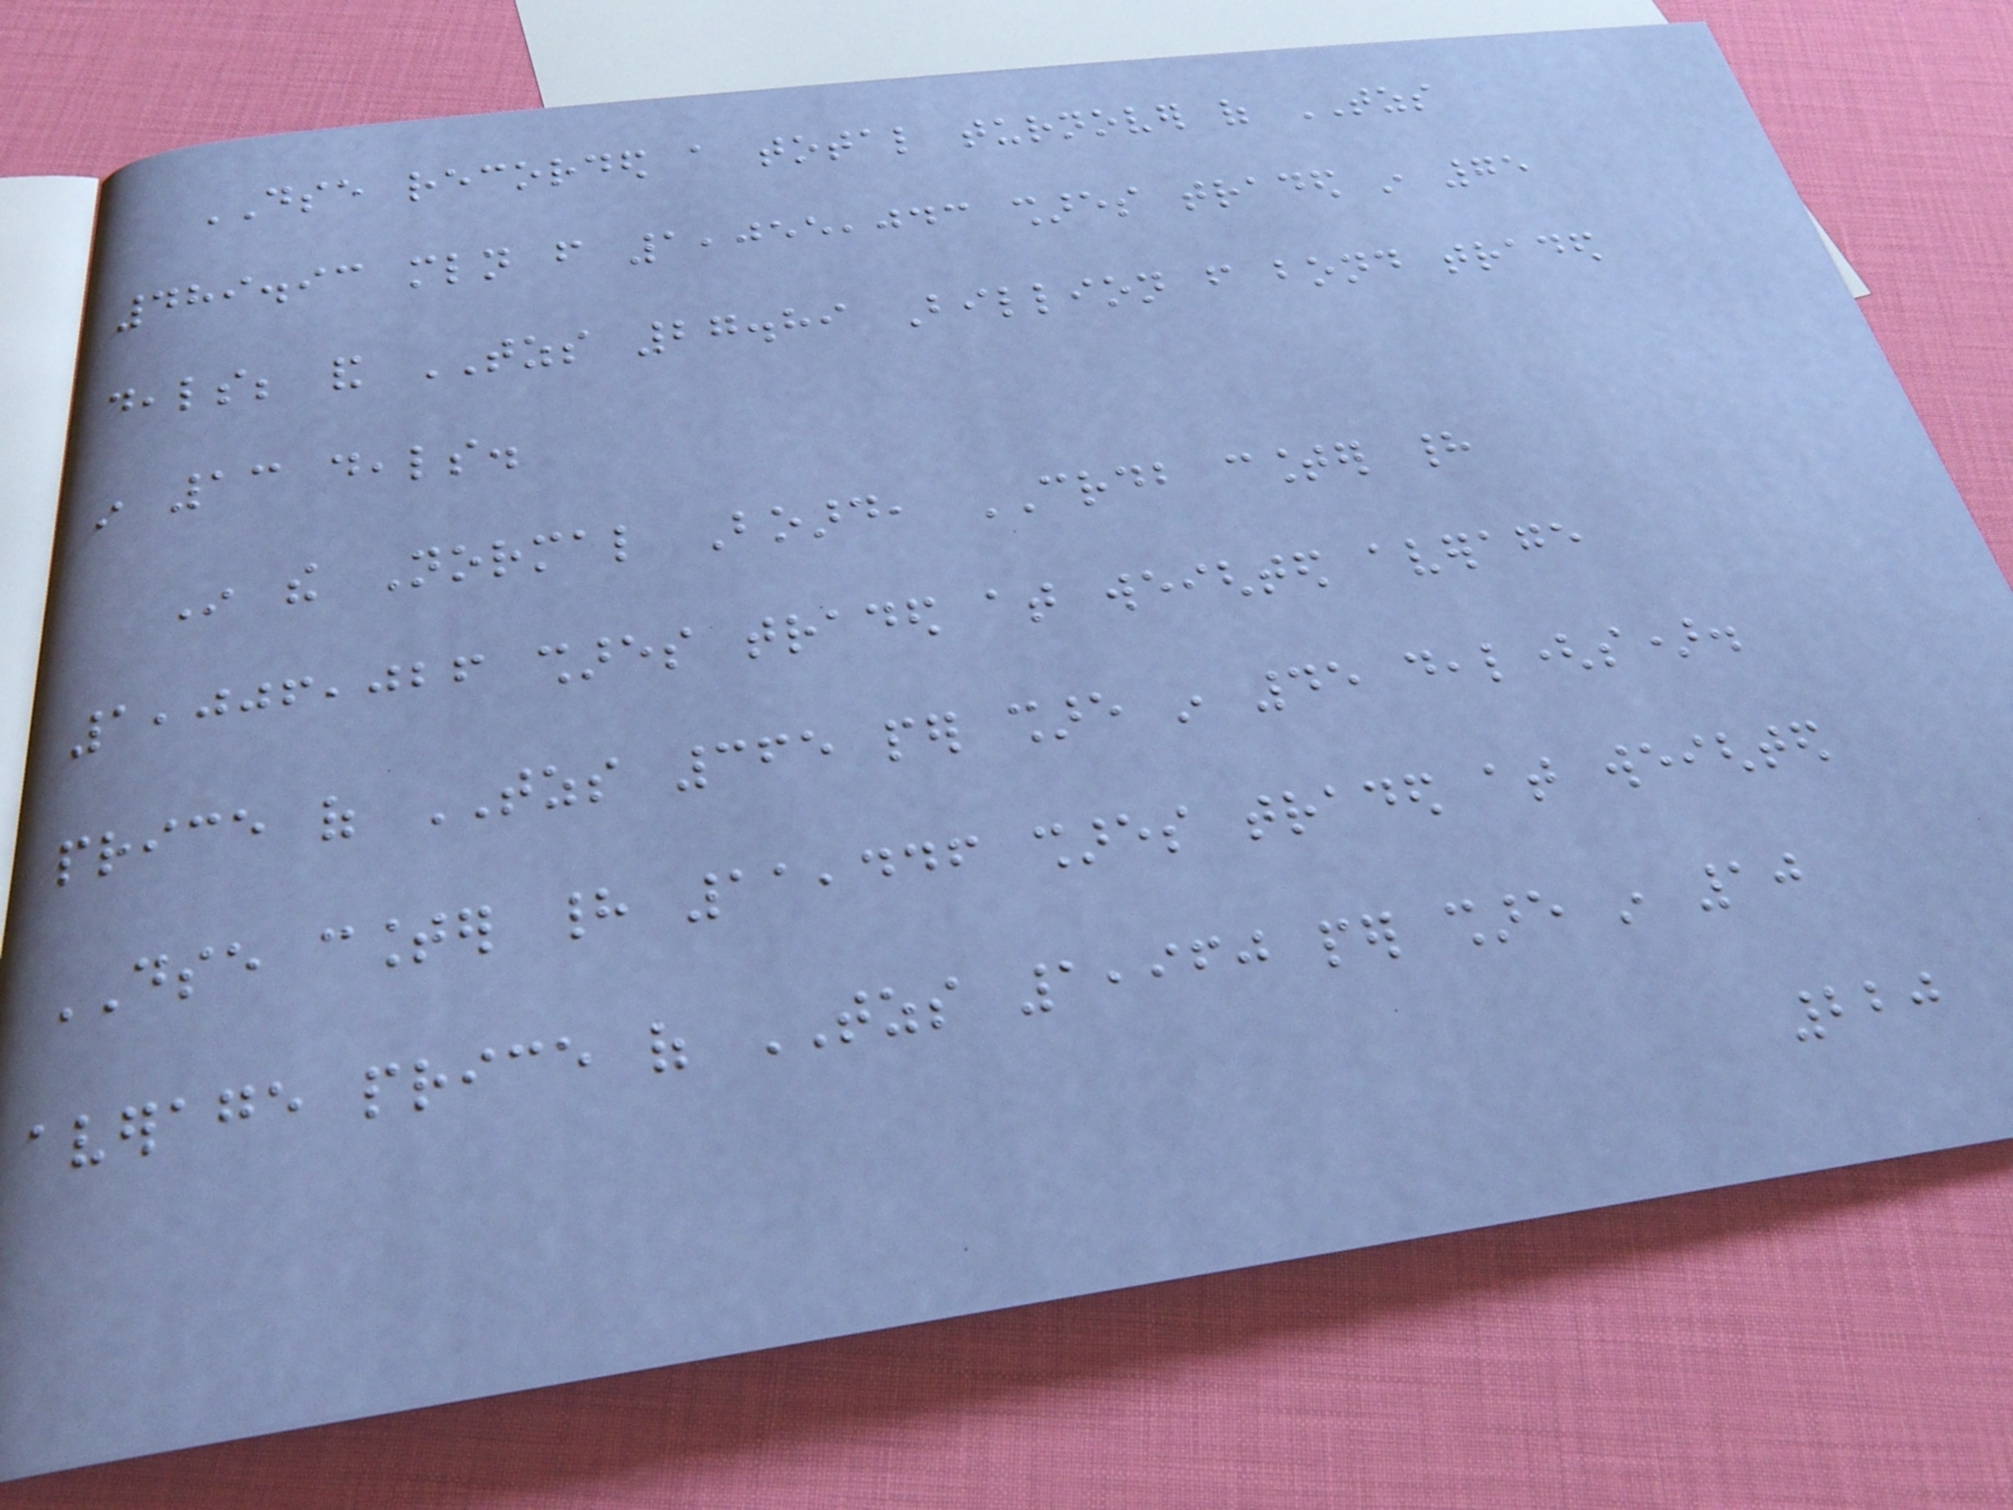DSE recorded a total turnover of TZS
489.93 mln from 1,055,043 shares traded in 75
deals; and TZS 27.89 Billion from bond traded
in 13 deals.
In the Normal Board, CRDB counter had
1,006,026 shares traded at weighted average
price of TZS 365 per share in 45 deal(s).
DSE counter had 11,446 shares traded at weighted
average price of TZS 1,960 per share in 10
220
